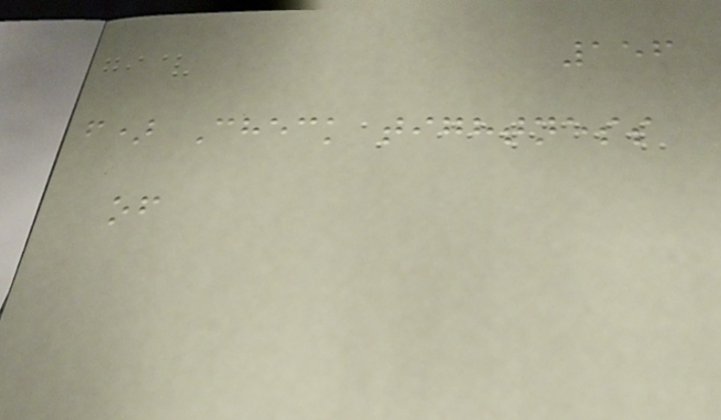156
f) Check tightness
of
